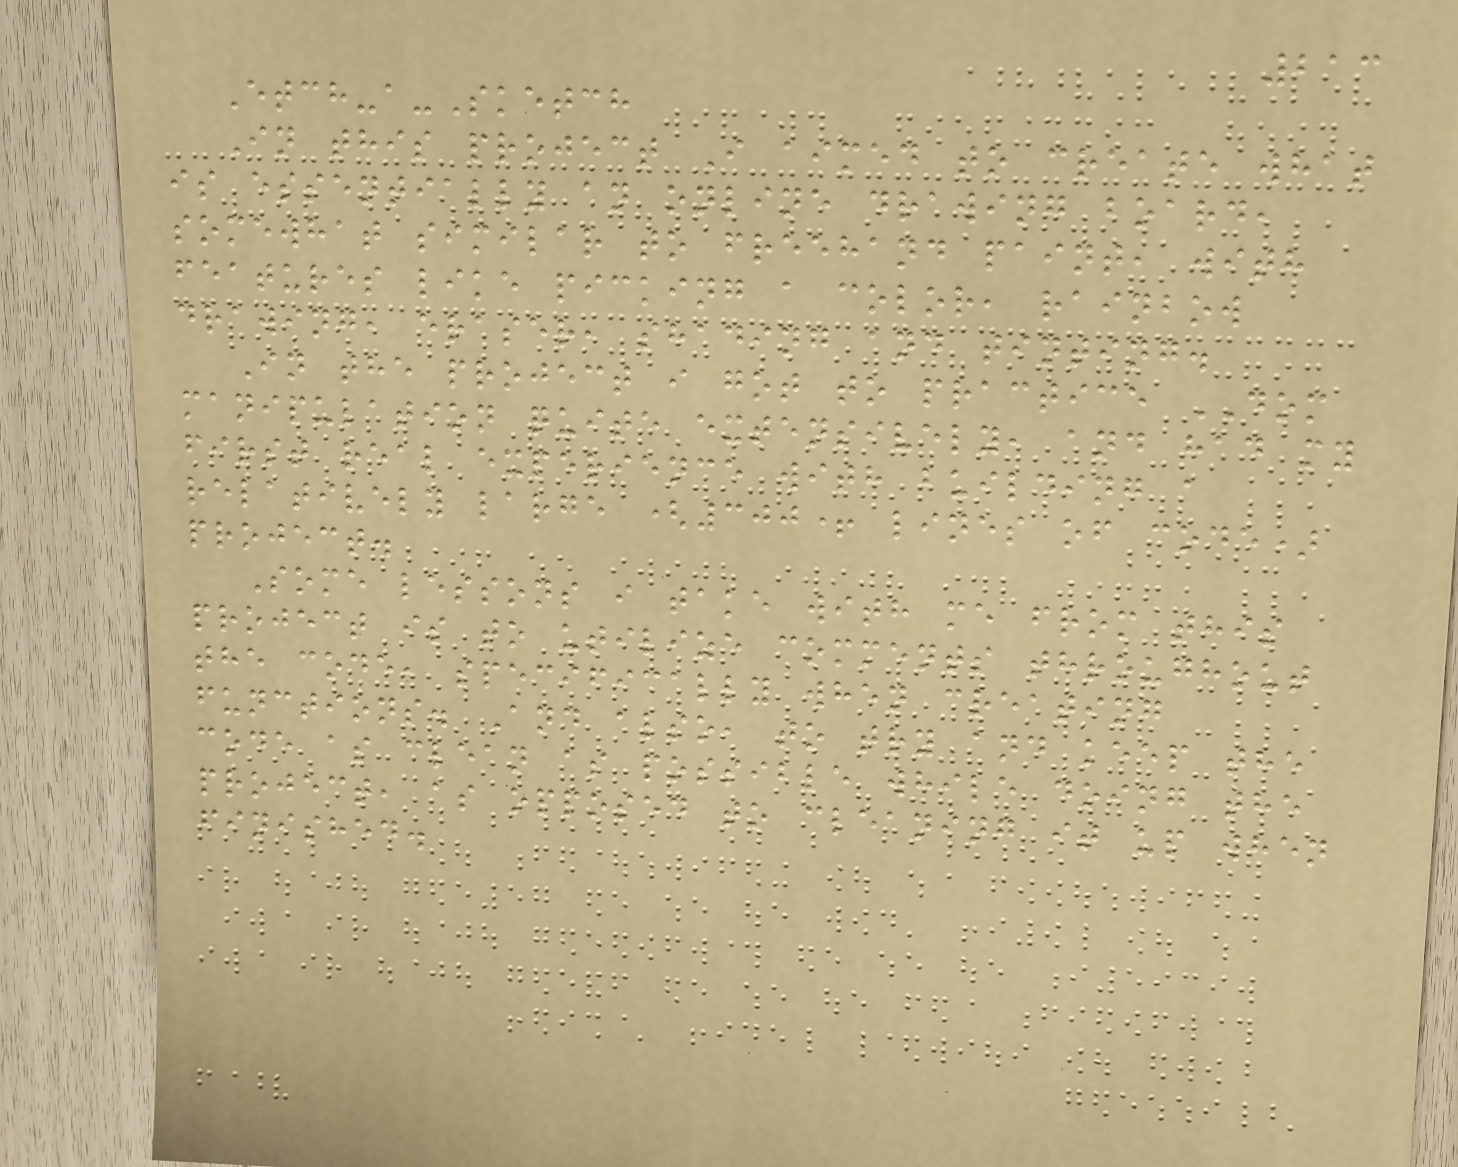213
Etch-a-Sketch
In this project I aimed to create what
is essentially an online drawing board,
somewhat similar to freehand paint, with
features like picking a color, rainbow
drawing, eraser, shading and tinting.
In the project i got to practice DOM
manipulation quite extensively, and had my
first real experience with building a
relatively large (300+ lines of code)
project.
Some lessons i take with me from this
project is to utilize comments throughout
the code, specifically when creating
functions. And also, to try and keep the
code as clean as possible while doing the
project, as opposed to cleaning it up when
finished.
